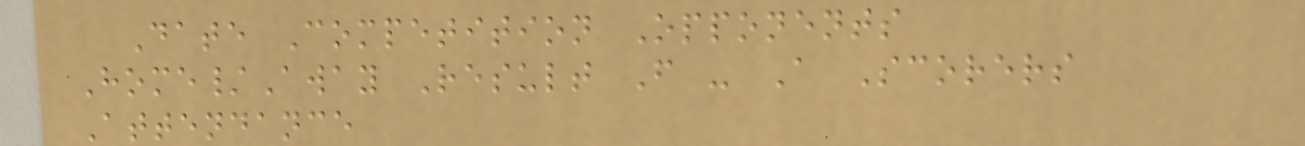Date Competition Opponents
Home/Away Result F - A Scorers
Attendance
